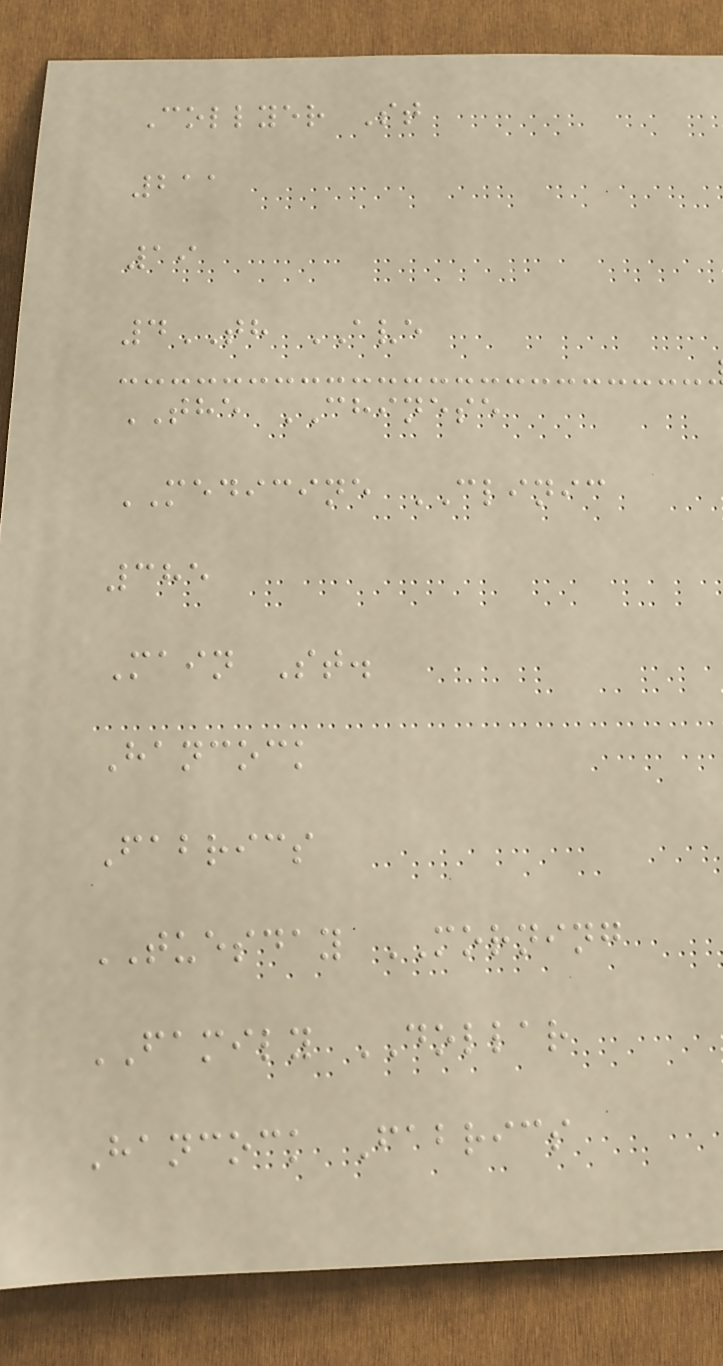Collyer St
211
19
4TH AVE
THE CHINESE
MEDICINE CLINIC
385
Main St.
Hancock
Fabrics
TUESDAY MORNING
FAMILY DOLLAR
Hancock Fabrics
